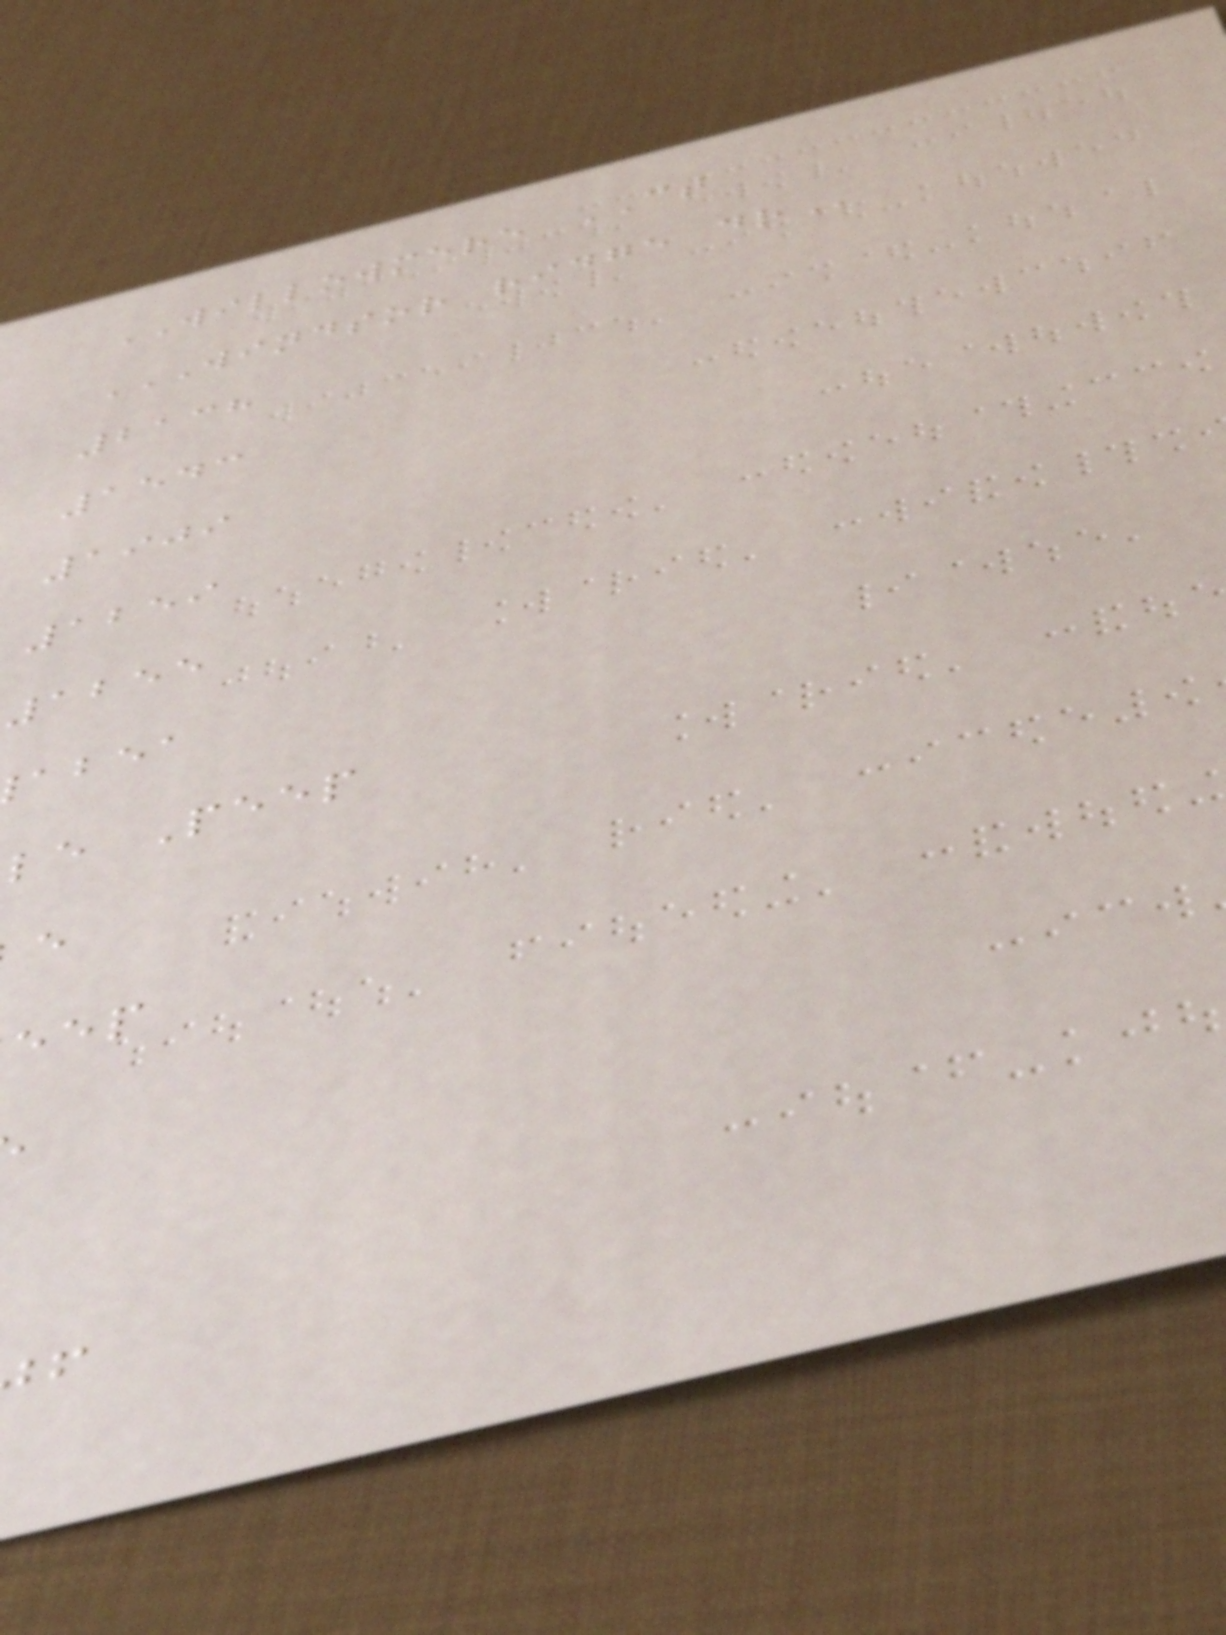WILLOWMERE CT
WINDSOR RIDGE DR
2138
1543
1909
1259
1255
abea
le Peep
